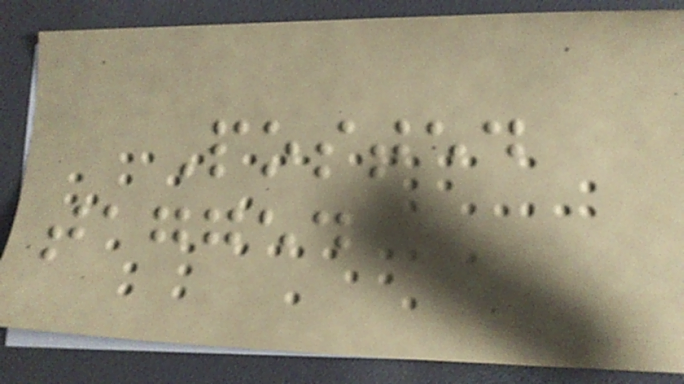Posted
tagged
